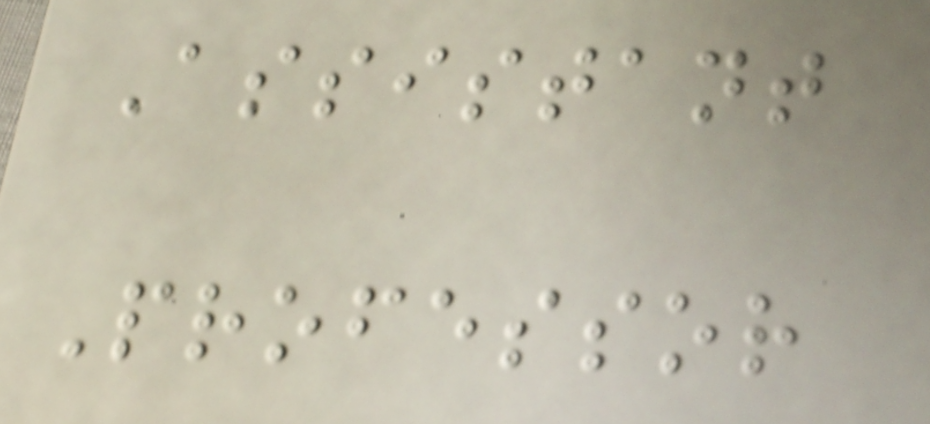Assistant
Professor
